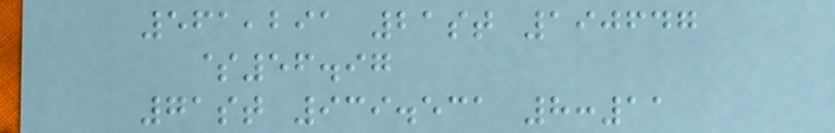561,291 21st 190647
$56.97
71st 939.531 8:11
